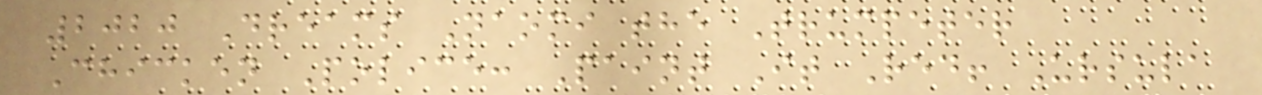2020 Dreams Naomi the Trumpeter
Chicken Police: Paint It Red! Ursula
